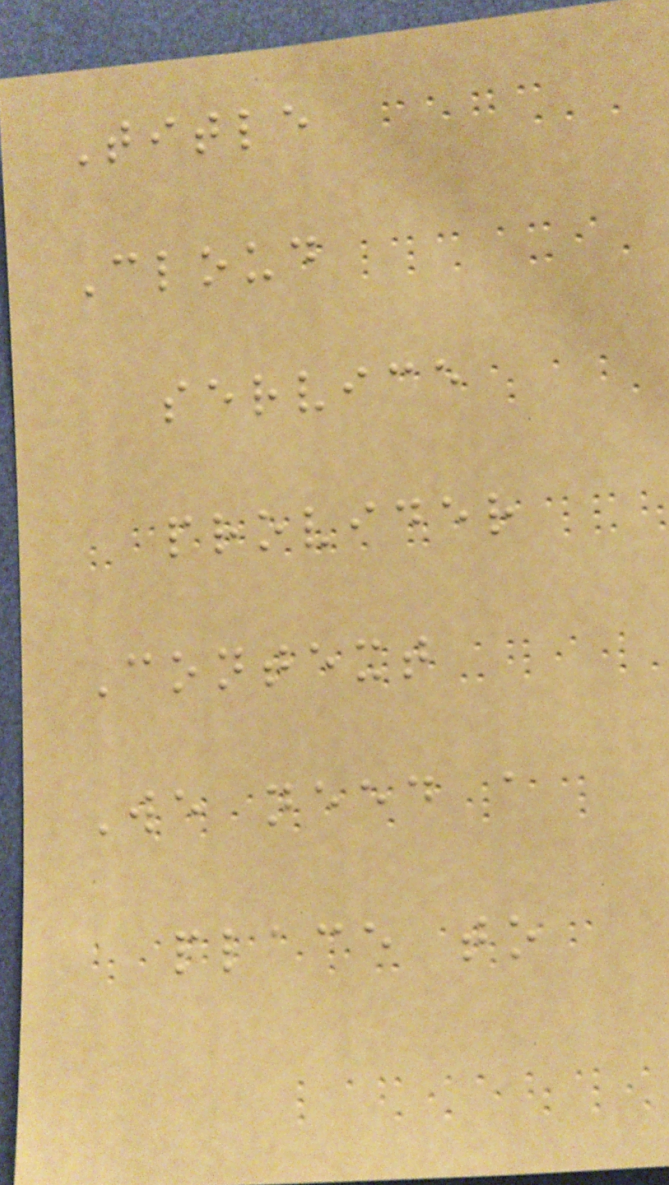Title
Cloud
service
provider
Context
We need a
place to
